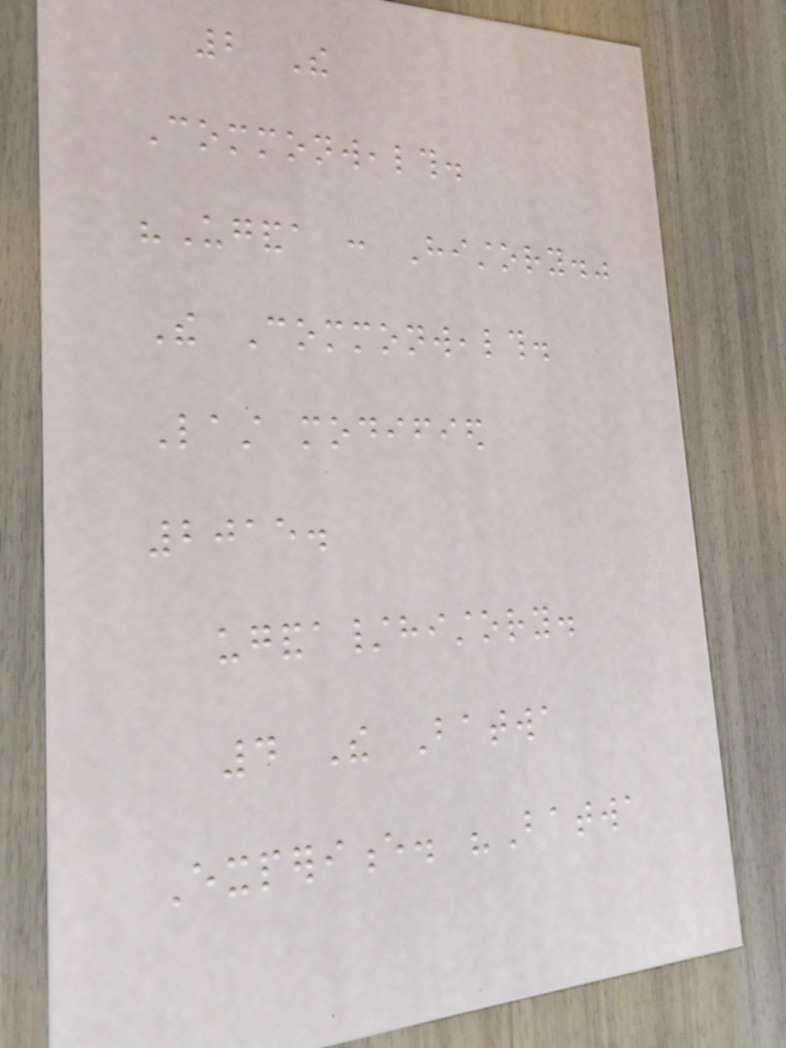2 The
Commonwealth.
"Uganda : History."
The Commonwealth.
Last modified
2015.
uganda/history.
4 The Batwa
Experience. "Batwa
